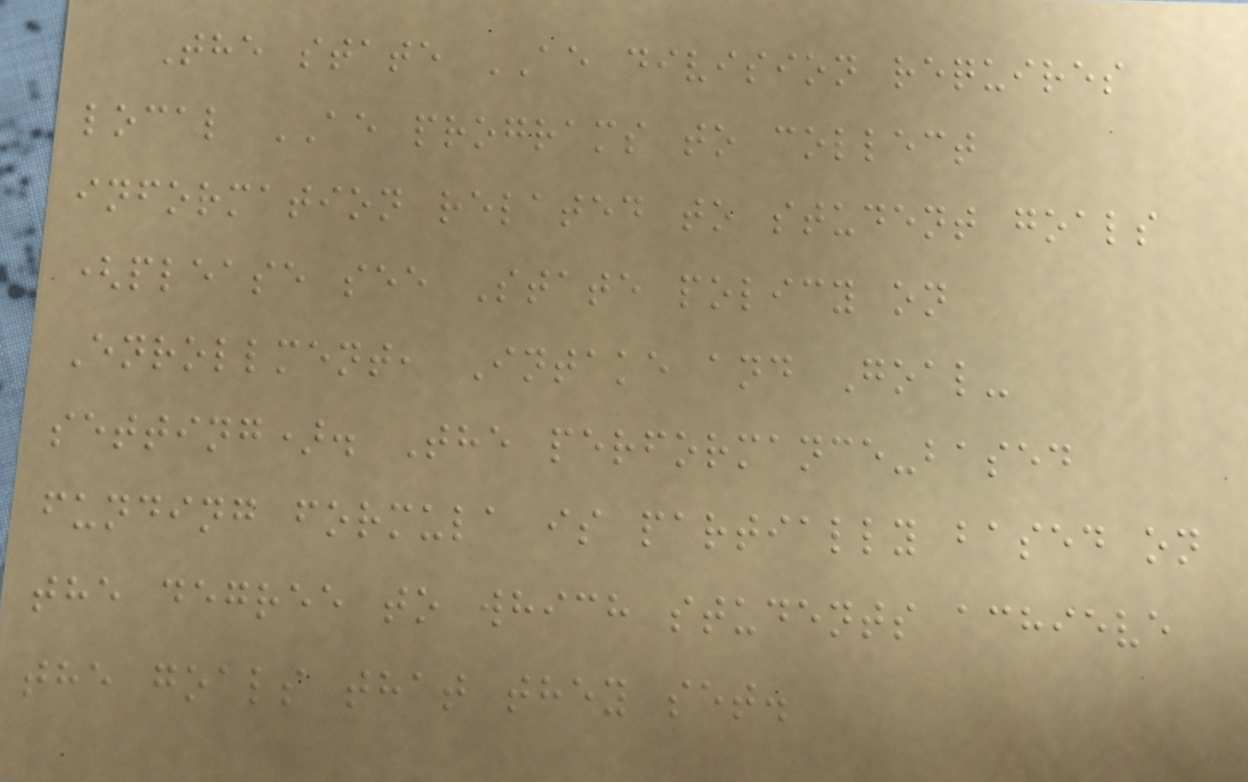The state AE division requires
local AE programs to collect
information related to student goals
(please see State policy on
Enrollment, Intake and Goal-
setting). The performance-based
funding formula is partially based on
the degree to which students achieve
the goals that they set.
